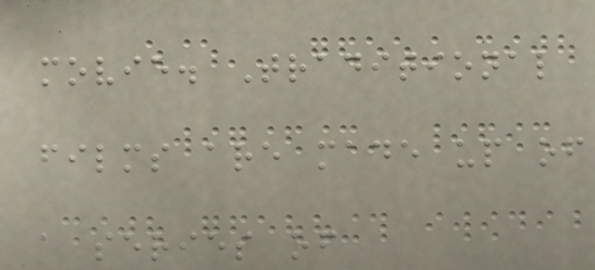movie. Traditional
films are made up of
a series of
